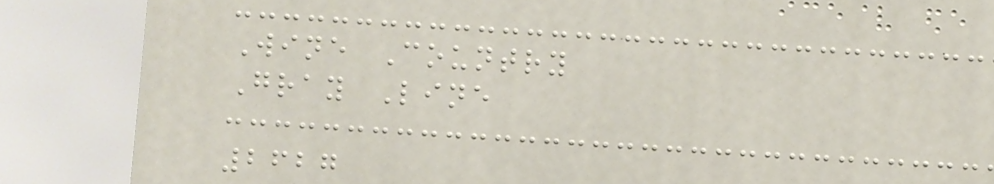Wine Country
Gray Line
2627
